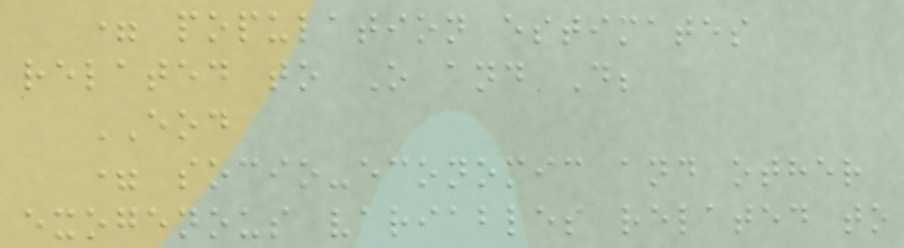= population estimates
related to O and D;
EOD
= socio-economic and other
exogenous variables related to
